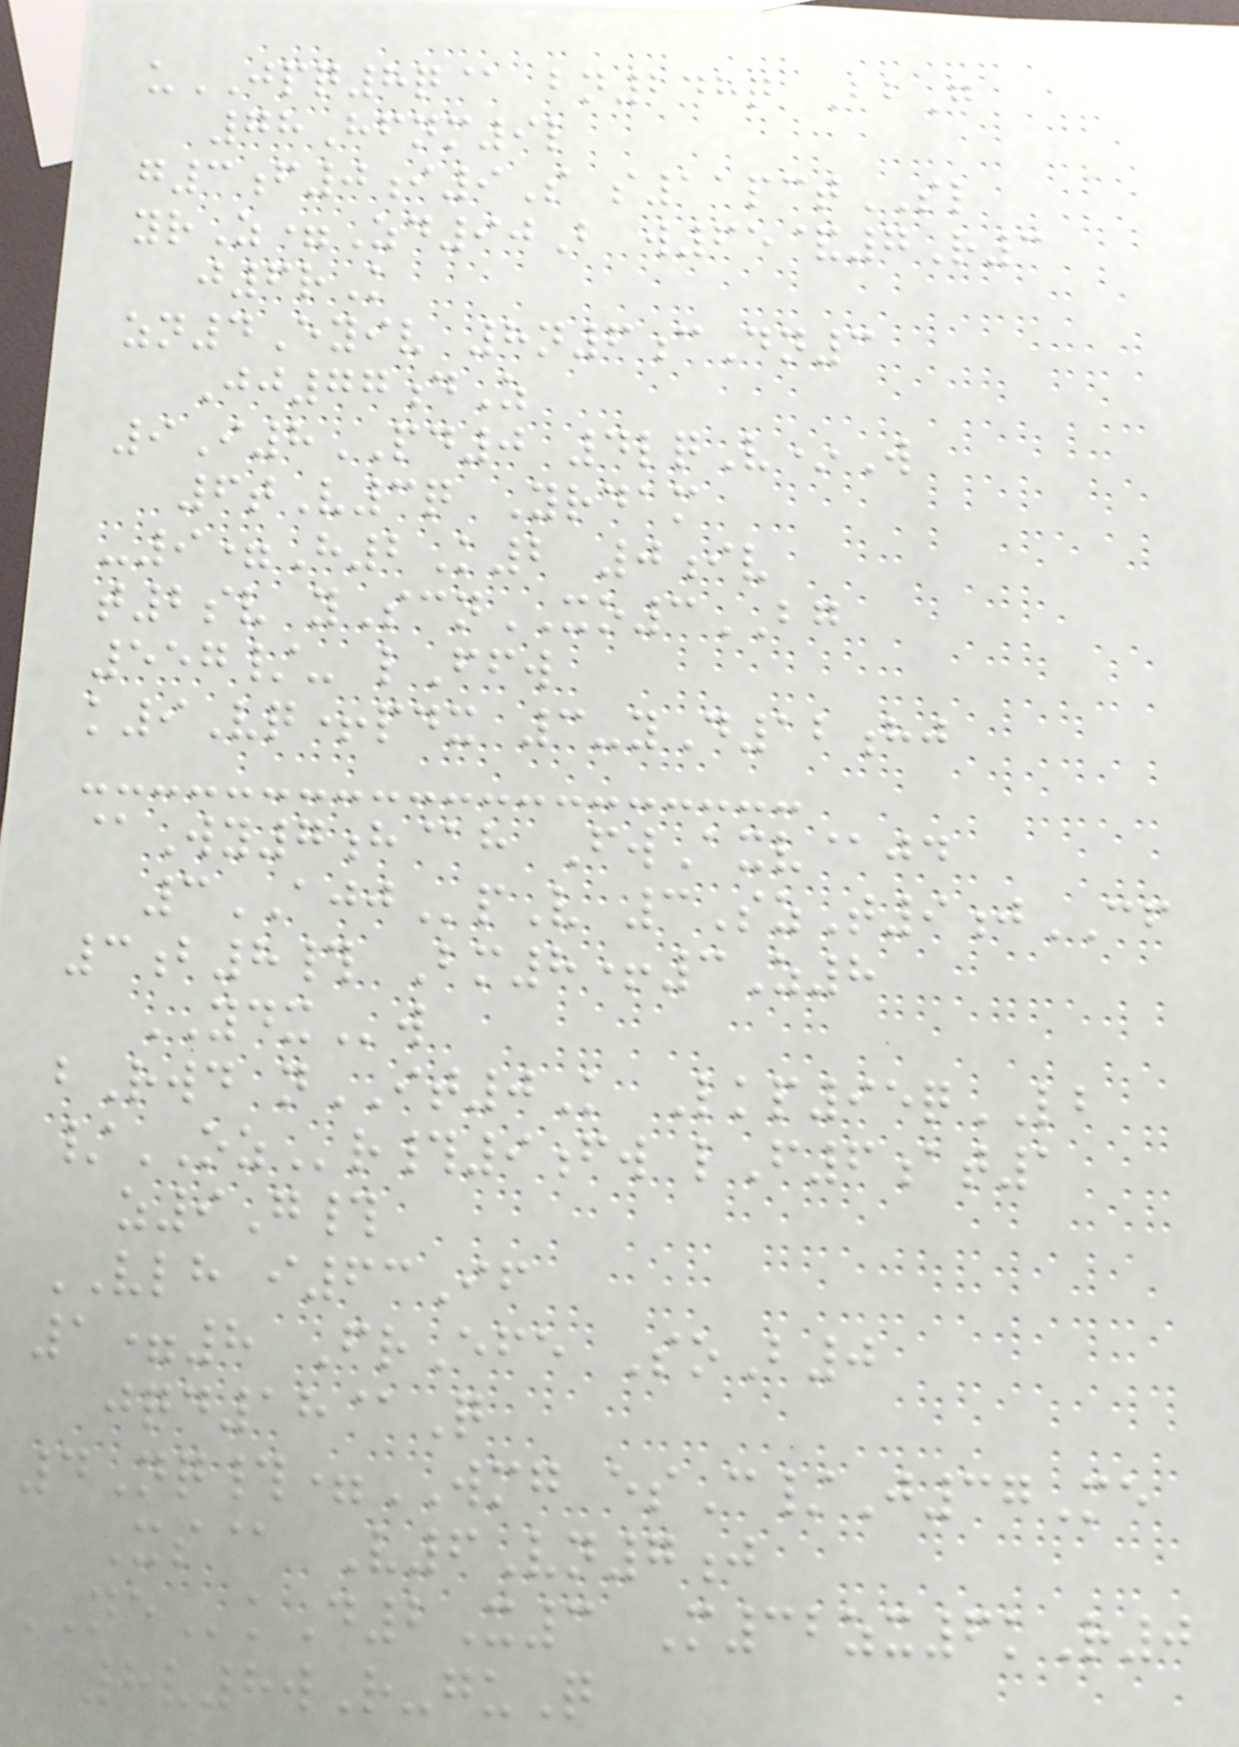uJPQ8q@ bn248q BbG
78Hfnm9l
g3f0i9S s11pctSL
yrZ=Zd90B w65&7R3
j6rK
zn4Eyiv 8n6cDn3
Jj77dZ
9I8PD0 4lqV*W
6tV3q Yrdam
-9=H2K2 0iv
t2sv yScnXO3BG
557/- lFfw
k9Vq+pdx 3-yD12hj
@Wy7h@h FwAxv@jd
3AJJpV 3SzT9jCF
3b8# Bm8+3Z8
YDXw
bRwd nIT0K Lkp95qLB
/OZr#9fw lF6at1
z9G#
VLH i63If
1=8 FrEfe SoB0
jqd18@Q
4Nq#=WMG esC/J37Me
Xs@ V6Vn7j
NEkD2X3 M32zx6kR0
8v8wR-guQ
